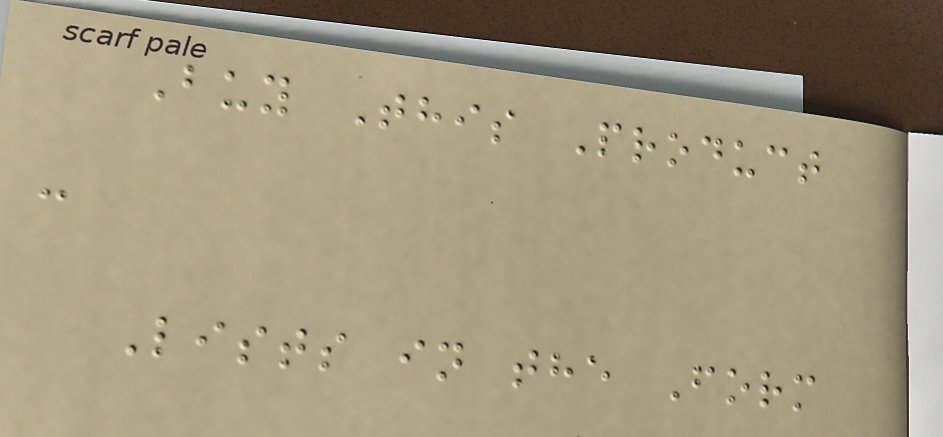Buy This Product
:
Lists in the Form
